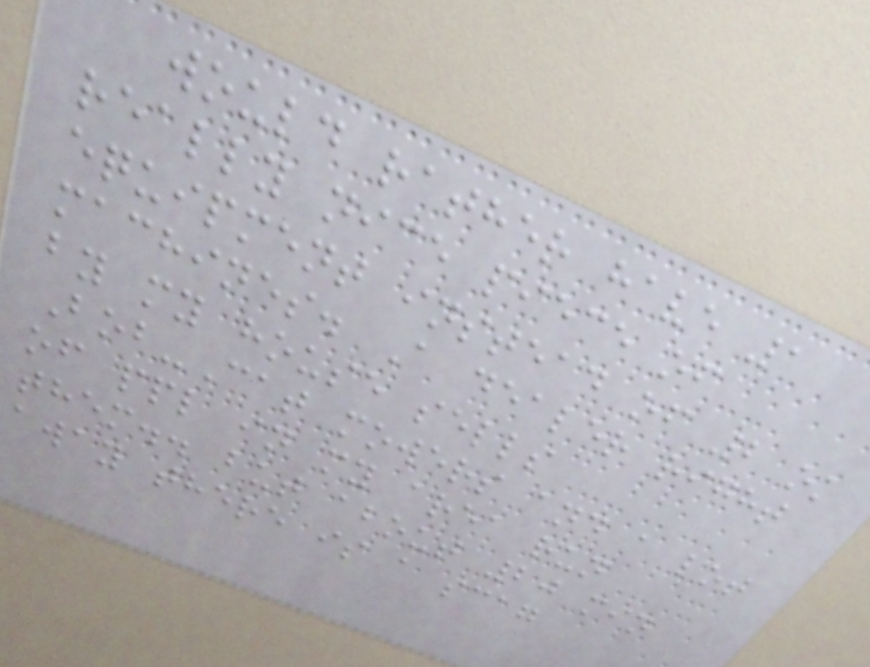would rather have 1
really nice piece of
equipment instead of 2 ok
machines. A dealer right
by my house sells
Bob-Cat mowers and a lot
of ppl in my area run
them.. but about 20 min
away there is a scag
